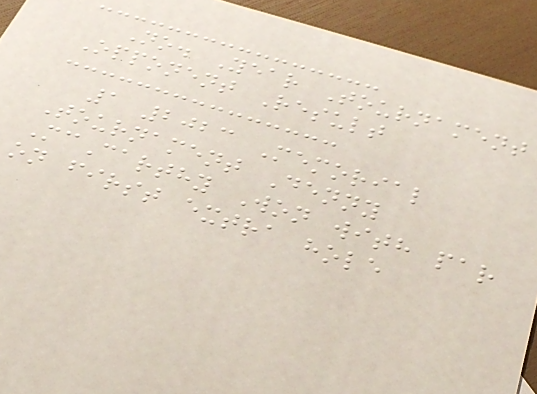No. Year Tournament
Opponent Result
1 2023 Memorial
Tournament Denny
McCarthy Won with par
on first extra hole
